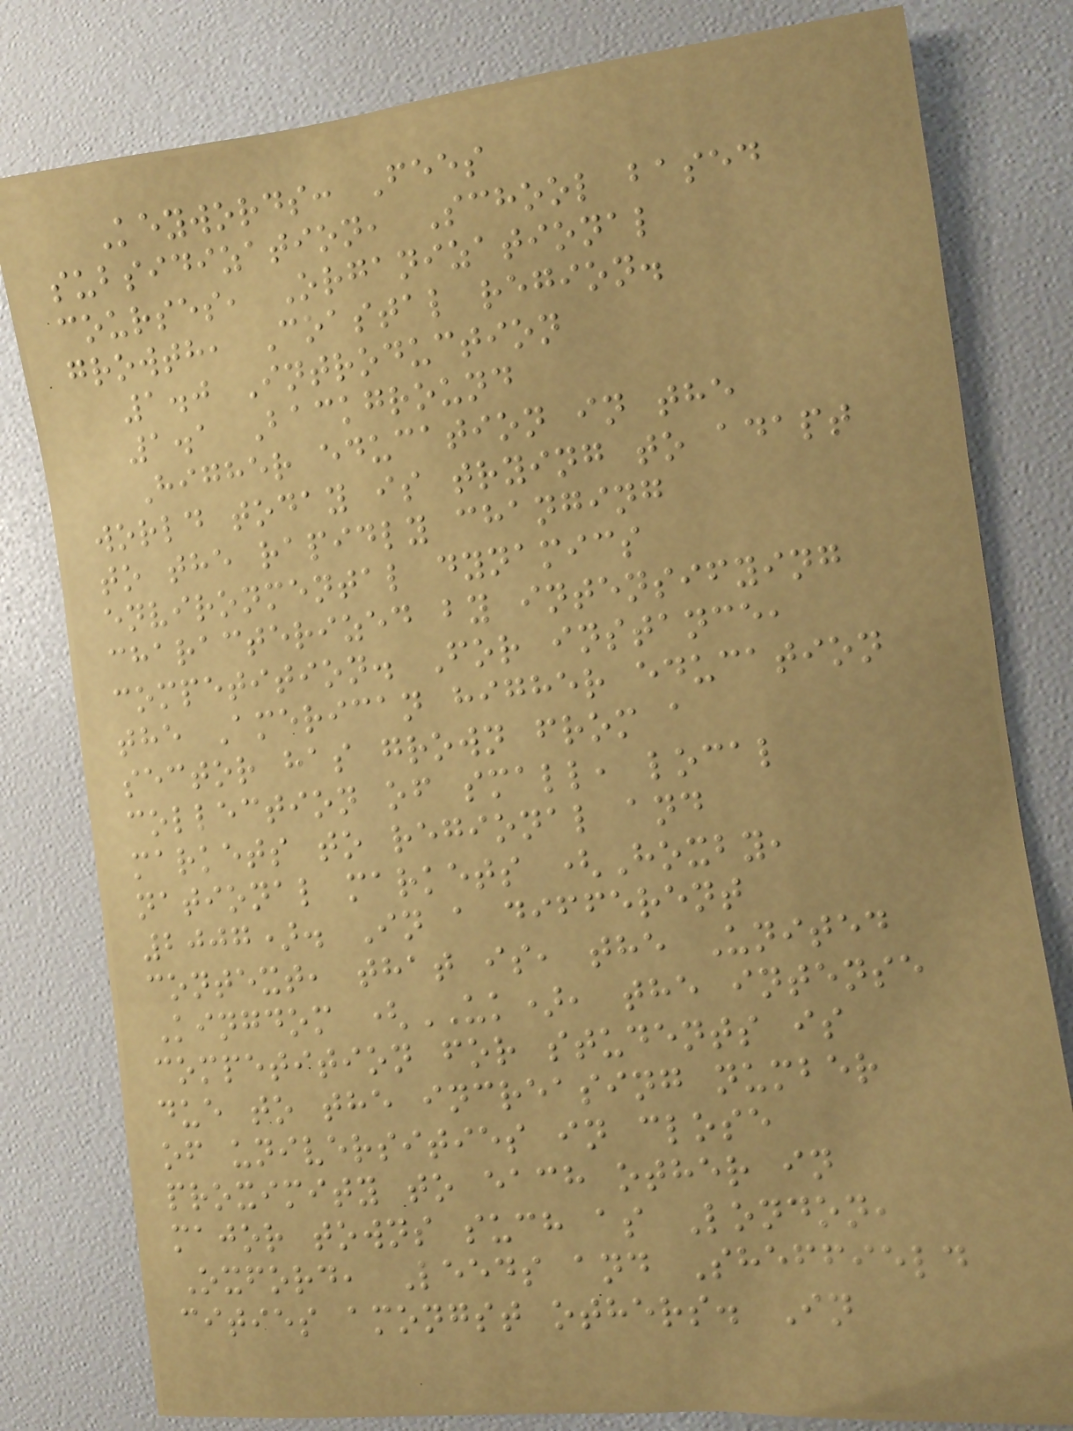Keywords: Fees
subsidization, School based
courses, Organizational
growth, Coastal region.
1.0 Introduction
1.1 Background
Higher education in the
world today is trying to adapt
to the rapidly changing
environmental dynamics
characterized by intensifying
competition. For instance,
the American higher education
sector has grown from a
collection of small, local
markets to regional and
national markets (Hoxby,
2007). In a different
context, that is, the United
Kingdom (UK), the intense
competition for students is
due to the increasing number
of universities in close
proximity to each other in
major towns such as London,
Oxford, Leeds and Sheffield
cities amongst others. In
